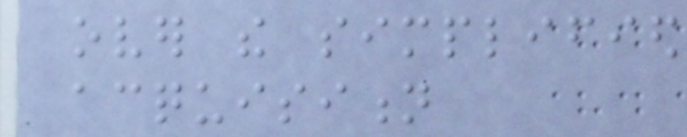over the simplified
acquisition
